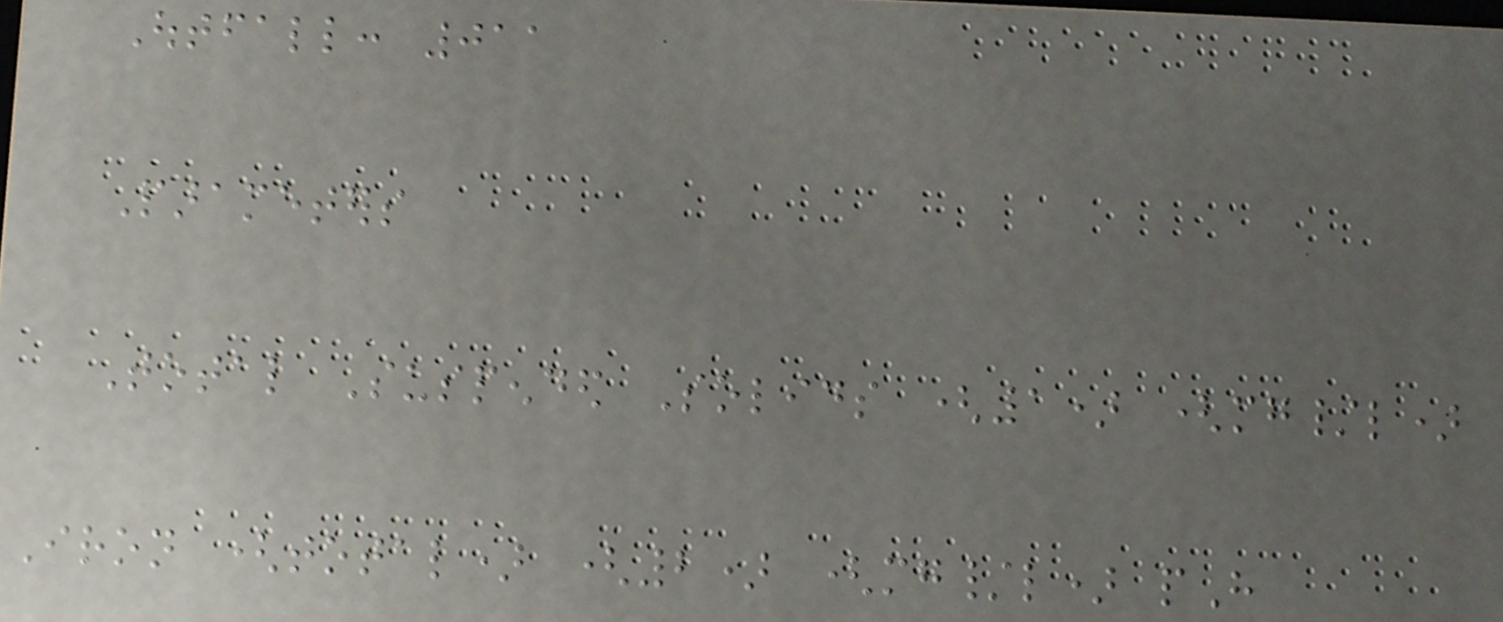Outfall: 011
Parameters
Total Suspended Solids (1) (mg/l)
Iron (total) (2) (mg/l) pH
